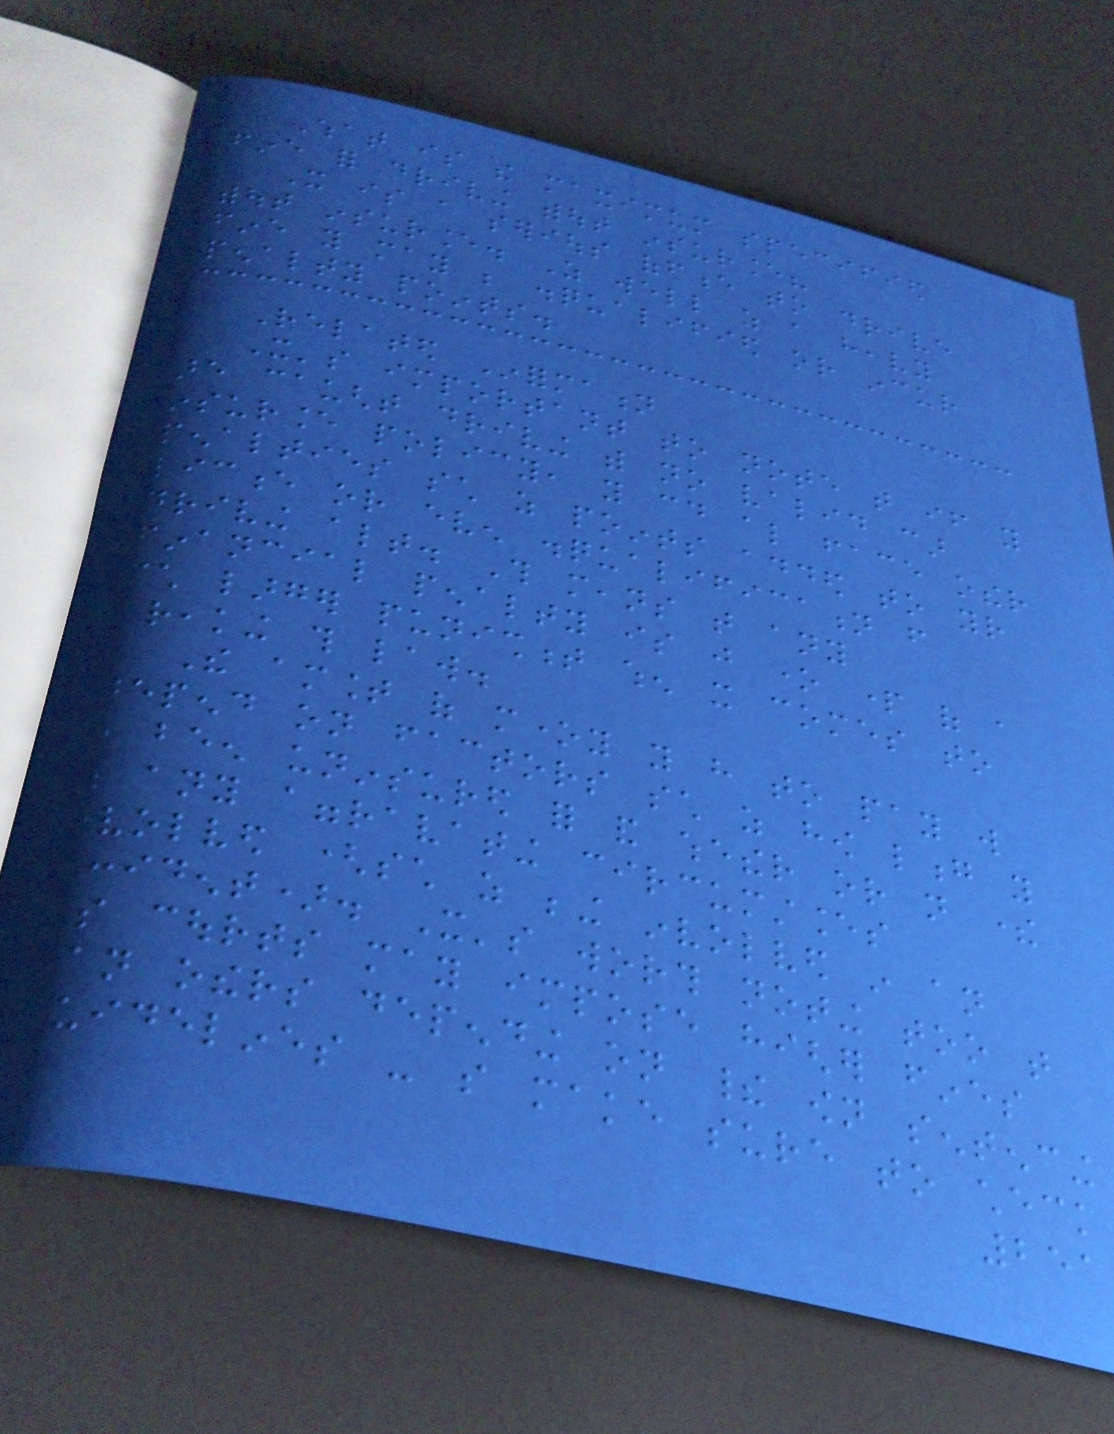What is the maximum specified
fine for driving without insurance?
It is a serious offence to drive
without insurance. As well as a heavy
fine you may be disqualified or incur
penalty points.
Related Information
It's important to note that if you
are caught driving with no valid car
insurance policy, you could also face other
penalties such as points added to your
licence or even disqualification from
driving altogether. This means that any
financial penalty is just one part of a
much larger punishment when it comes to
breaking this law.
The amount of money you have to pay will
depend on factors such as how long you
have been uninsured for and whether or not there
were any aggravating circumstances
involved (such as being involved in an
accident). It's worth noting too that
some courts may impose higher fines
than others depending on their own sentencing
guidelines - so make sure to check
251
